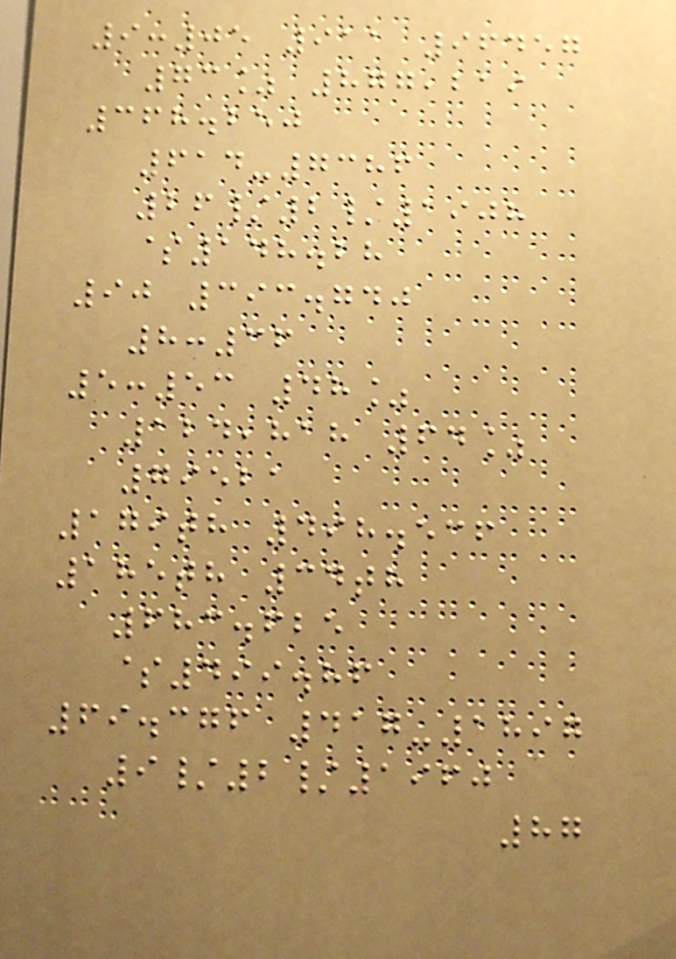9:05 911 96457
73% 877,219
368.250
614-7386
26/2/1908
$148.28
90 393.740
8:36
5:53 48%
124,818 64%
79521
179th 498.536
185th 34th
683.625
$499.86
69.376 417-1897
9/2/1960
87
